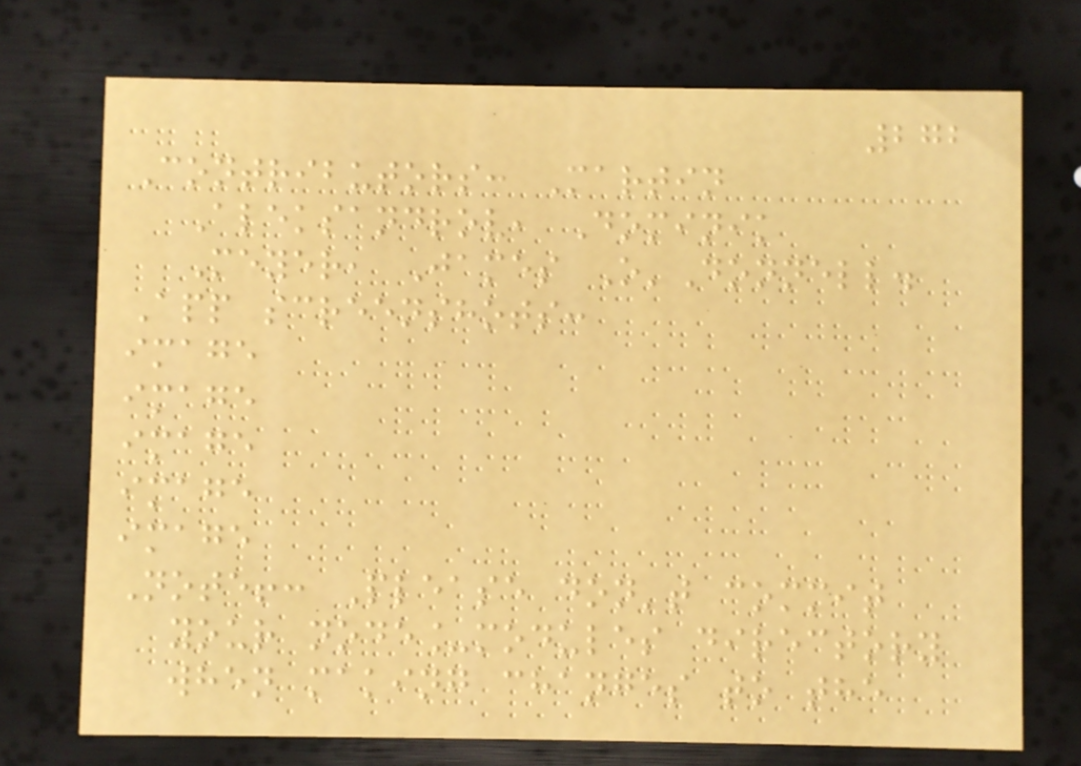272
Contributors: Martin
Aleksandrov, Dominik
Meyer, James O'Donnell.
App screenshots:
image
image
image
image
image
Note!: Please don't commit
your node_modules directory
when making changes to the
